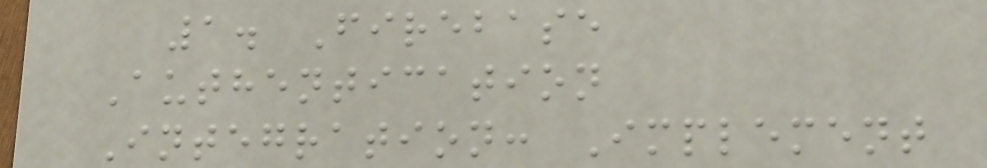1. Firebase
Authentication
Integration: Implement
